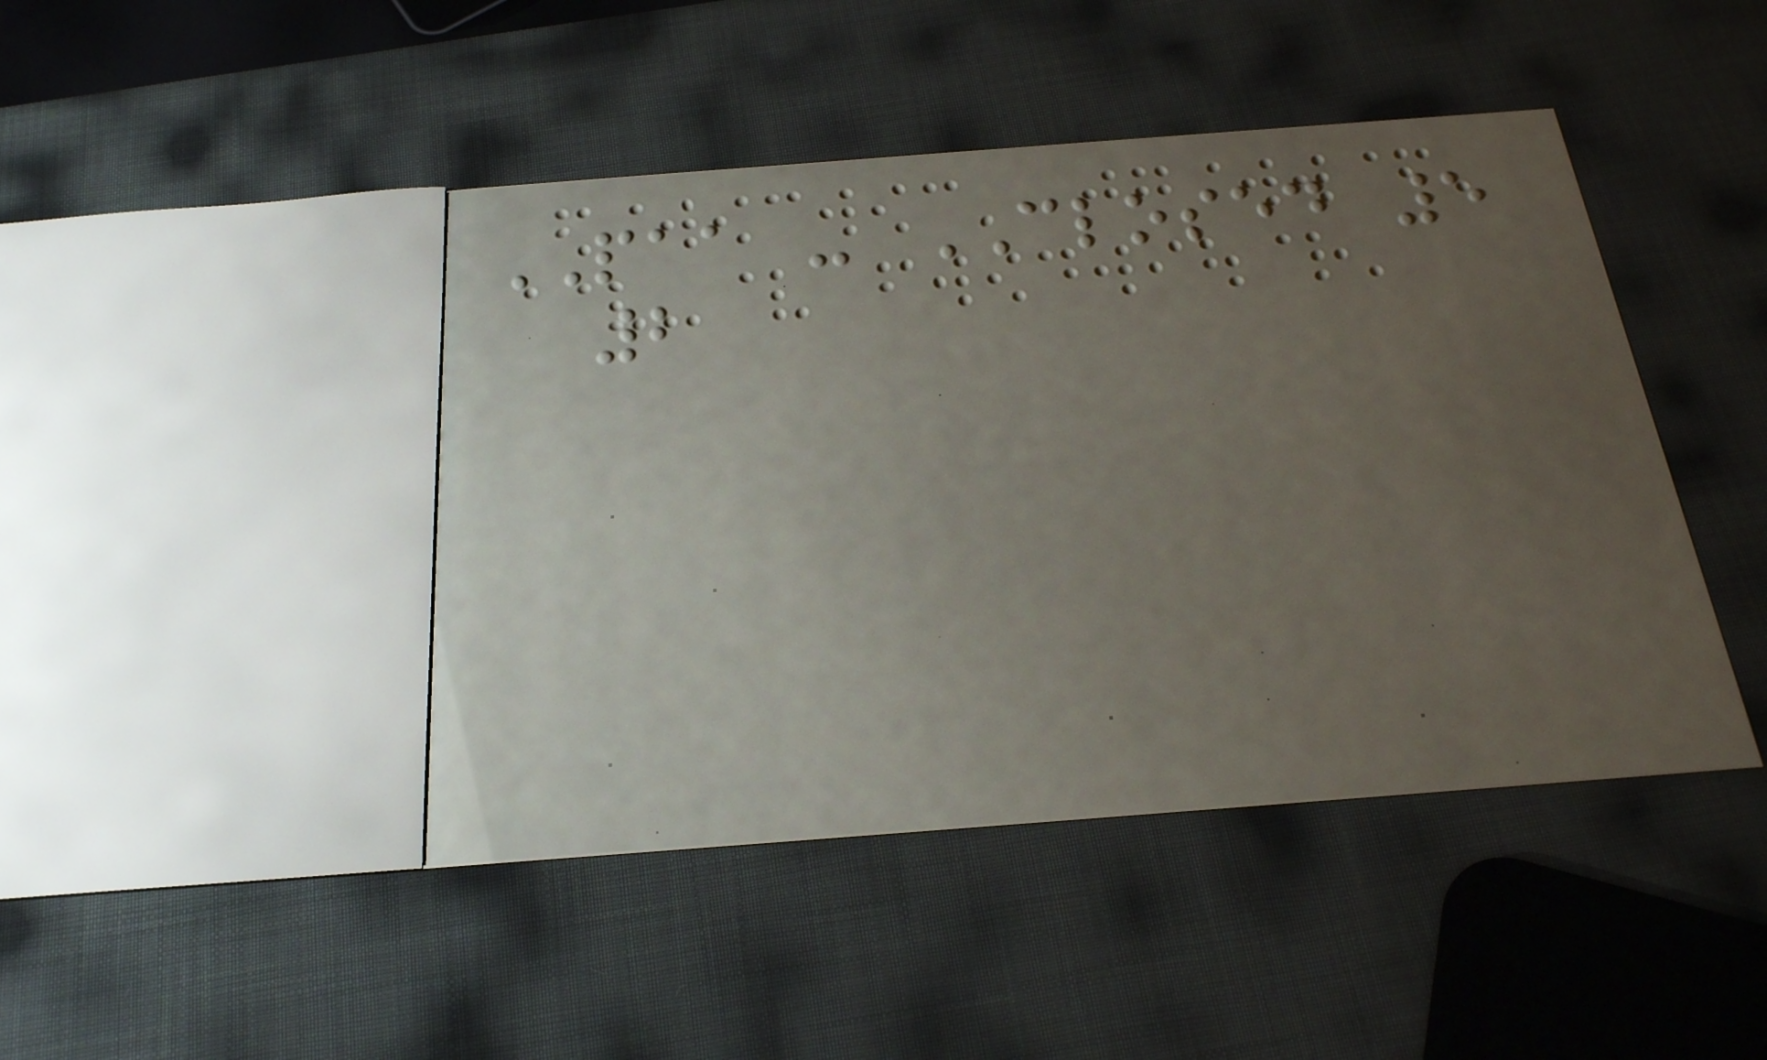PAA - CLOSED 5
2
